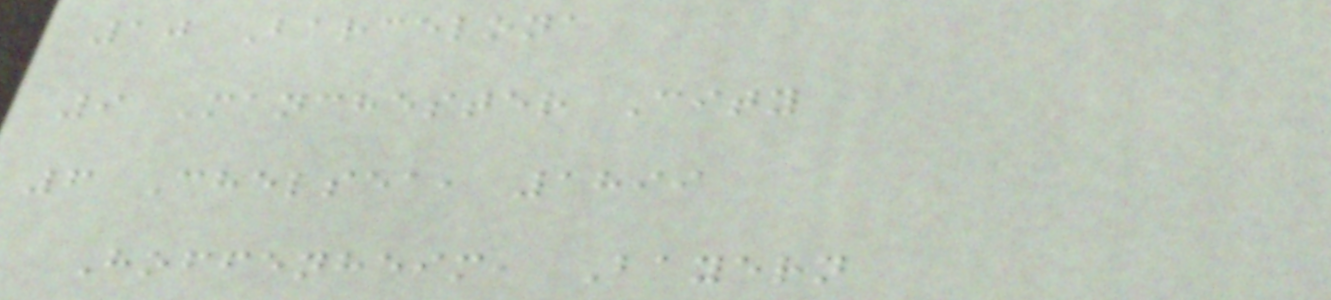10 Barcelona
9 Manchester City
6 Chelsea, 1899
Hoffenheim, Bayern
